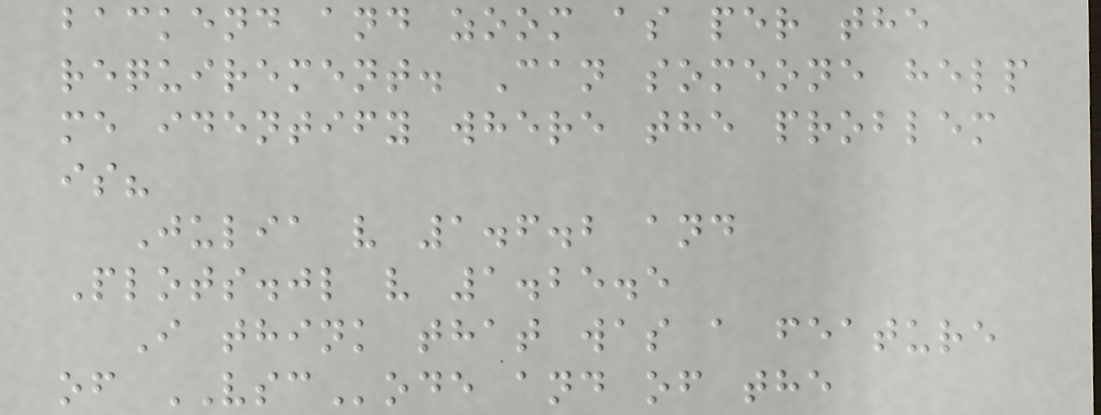backend and zoom as per the
requirement. Can someone help
me identify where the problem
is?
Julia v 1.6.2 and
Plots.jl v 1.25.5
I think that was a feature
of VSCode and of the
